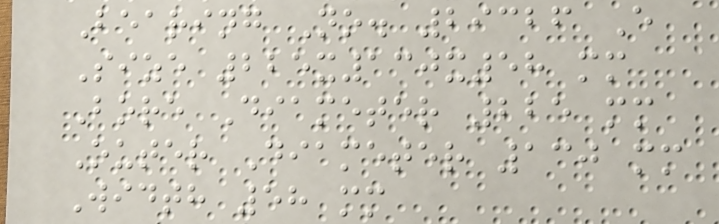Bearing No. 29326 E
Size 225x130x58 mm
Bore Diameter 225 mm
Outer Diameter 130 mm
Width 58 mm
